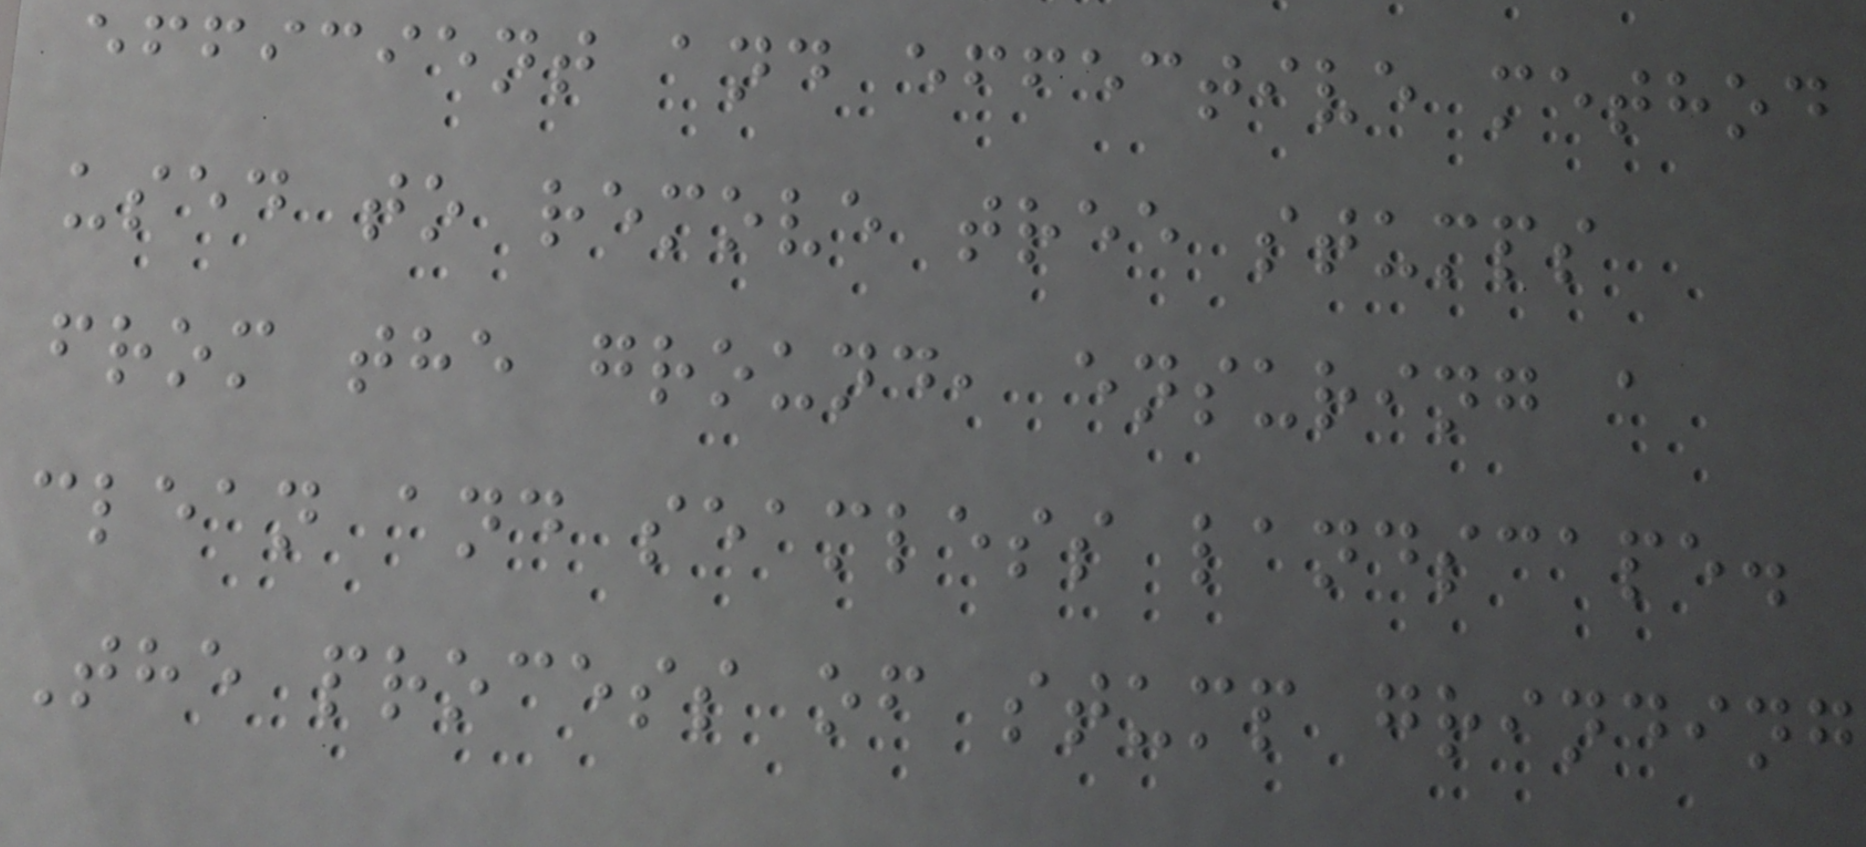efficient and effective method
used to remove tree stumps
from the ground, ensuring a
clean and seamless landscape.
The process of stump grinding
